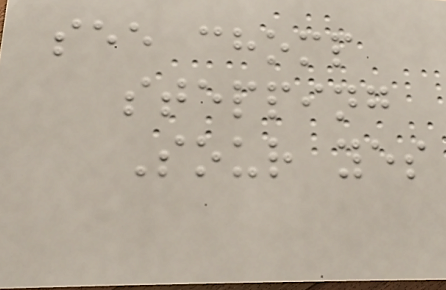see chomp
stepping
Sour yes
